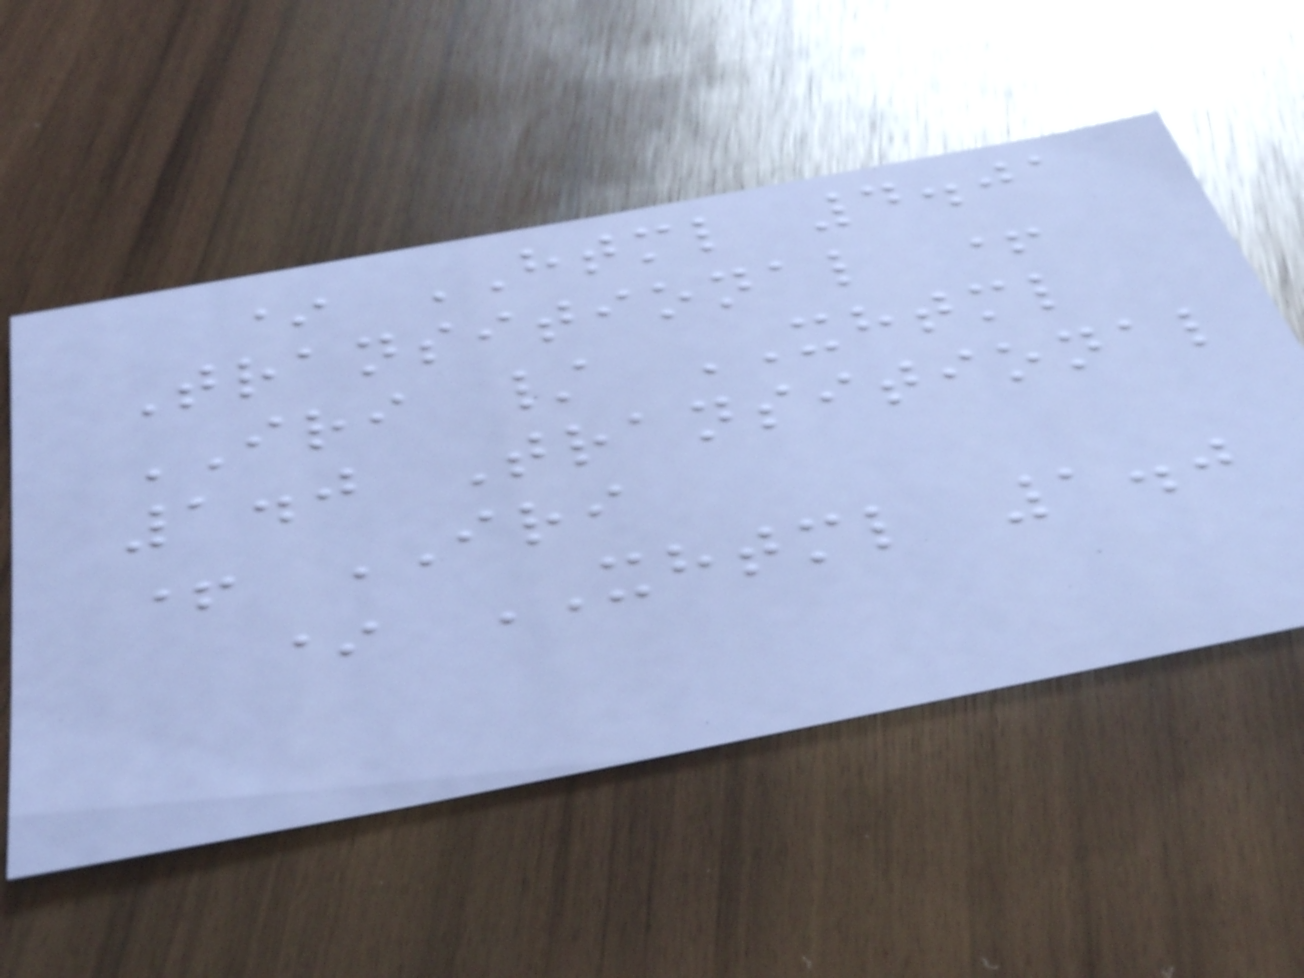* HTML 4.01
Transitional +
IRI / XHTML
1.0 Transitional
+ IRI
* XHTML 1.0
